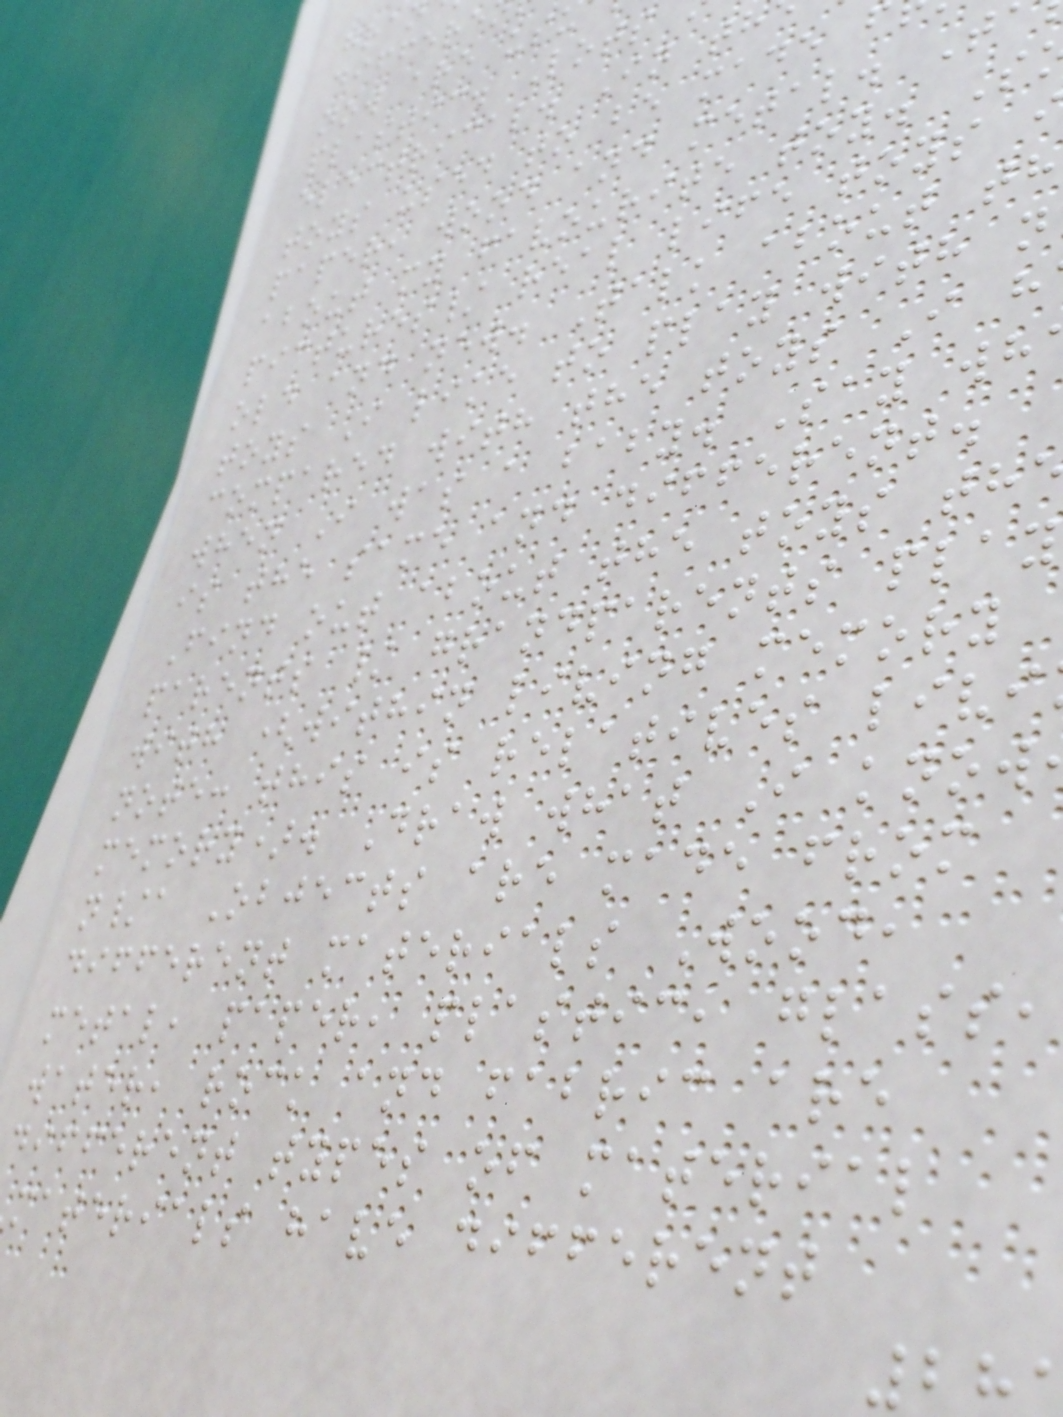now are usu
plastic. Lots
electrical. In th
toys used to be made f
paper, wood and metal. T
about my favourite toy. S
pictures/ real life toys
old and new. Talk about th
toys I like to play with n
compared with the toys I h
when I was a baby. Say wh
is the same and different.
Find out about the toys th
parents / grandparents play
with (within living memory
note: this is relatives livi
memory). Draw what I know
n/a Objects are made from
different materials Wood,
metal, paper, plastic, glass,
water, rock and fabric are
different types of material
materials have different
